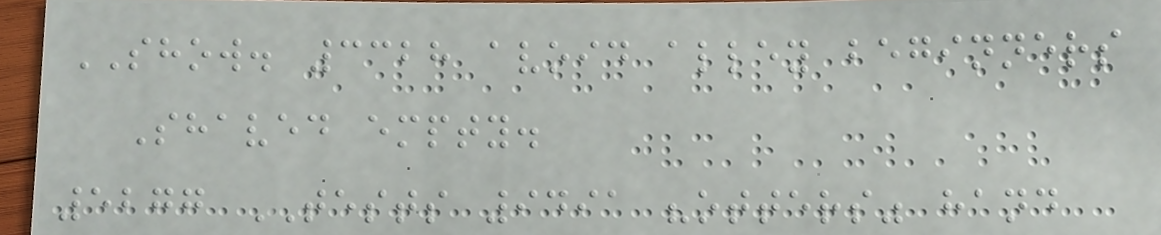SHOW. 3328 avoid alley beginners
Shaved empty.
5277 TESTS 9491 "otters" hand
